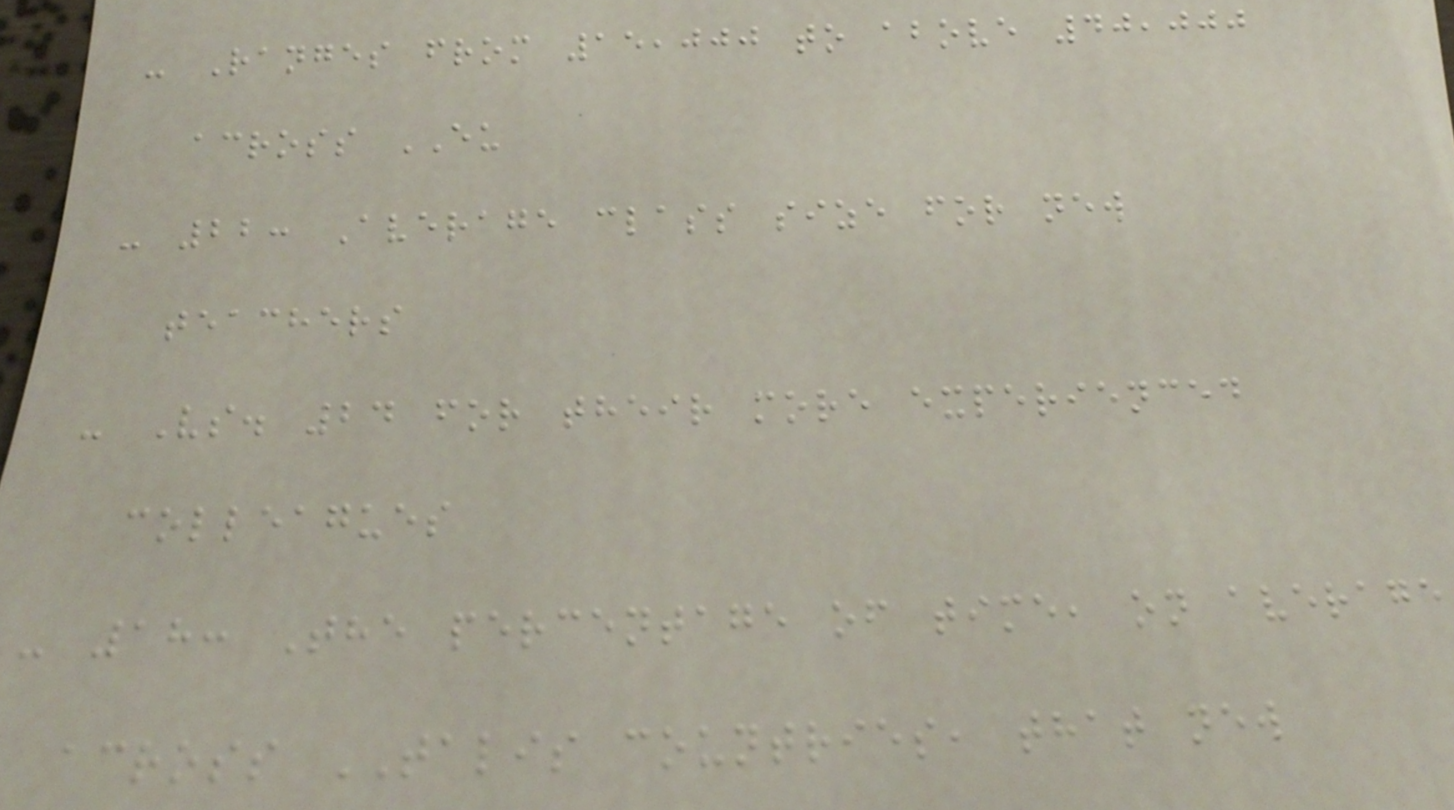- Ranges from 15,000 to above 40,000
across EU
- 22: Average class size for new
teachers
- Vs. 24 for their more experienced
colleagues
- 18: The percentage of time, on average
across TALIS countries, that new
